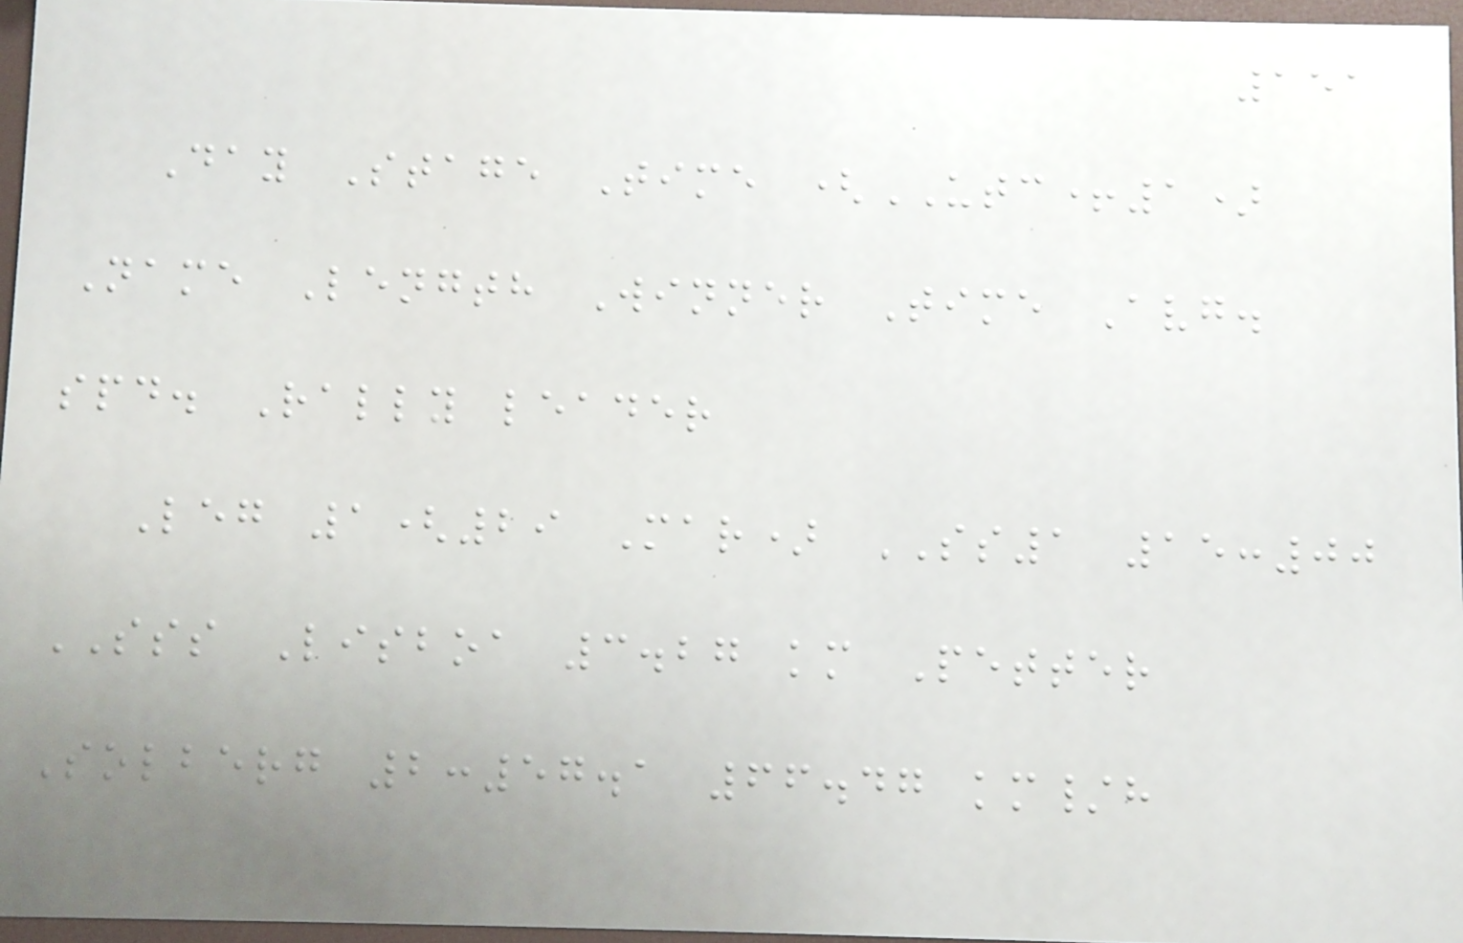151
Day Stage Time (UTC+1)
Name Length Winner Time Avg.
spd. Rally leader
Leg 1(29 Mar) SS1 15:00
SSS Lisboa 3.27 km Petter
Solberg 2:57.1 66.47 km/h
